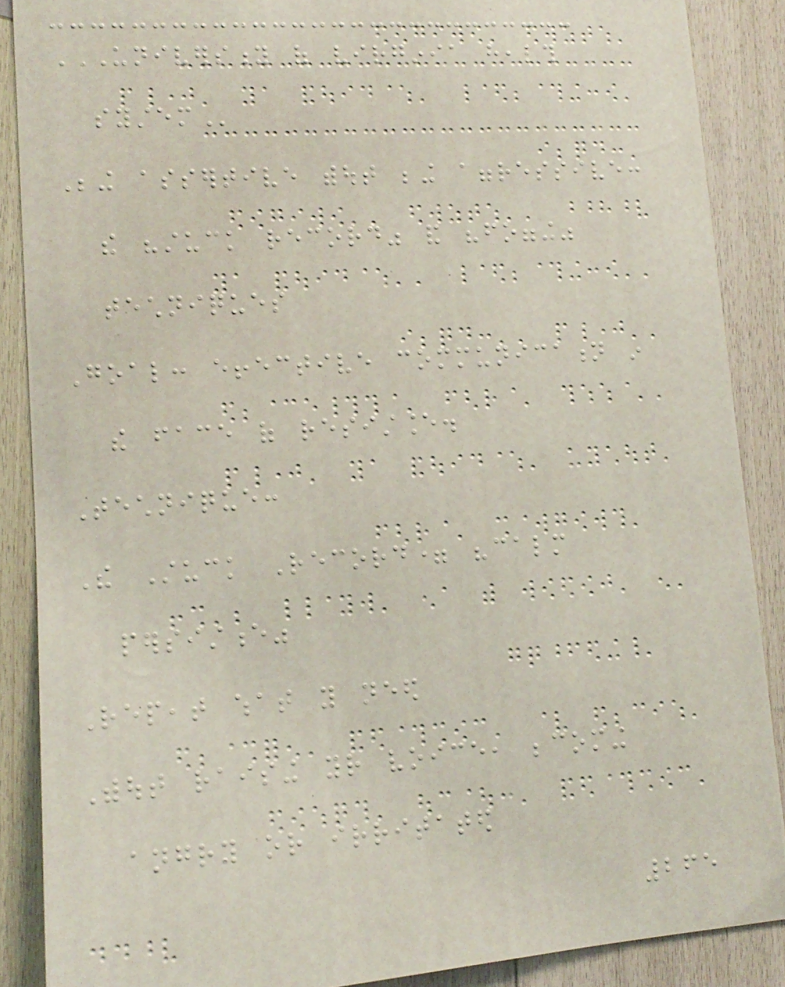UNIVERSITY OF VIRGINIA HEALTH
SYSTEM
Being assertive without being aggressive:
the "stuck record" and "fogging"
techniques
Goal: effective communication in
the face of resistance.
Technique:
The Stuck Record= "calm
persistence"
Repeat what you need
Without raising your voice, becoming
angry or irritated
265
